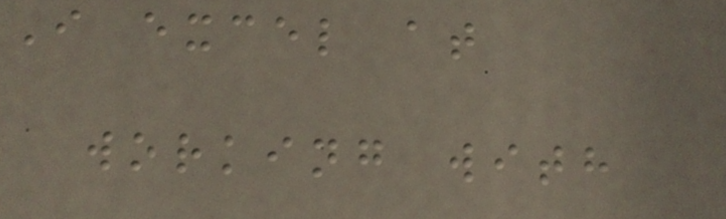I excel at
working with
